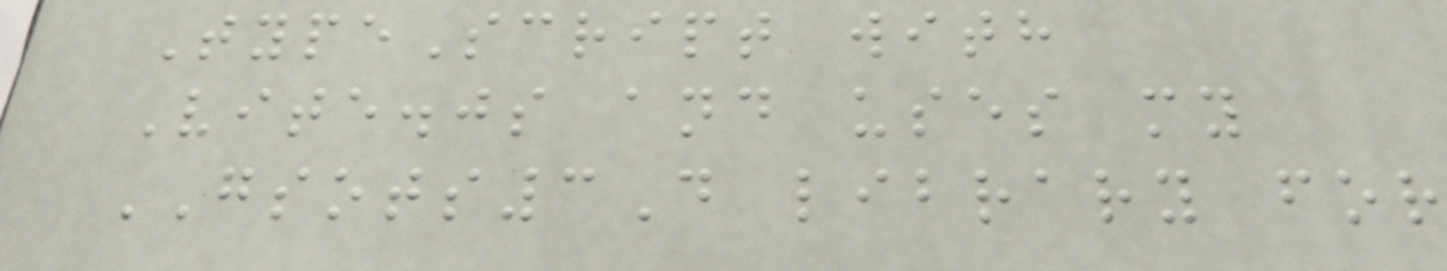TypeScript with
Vite.js and uses my
GSOTS3D library for
